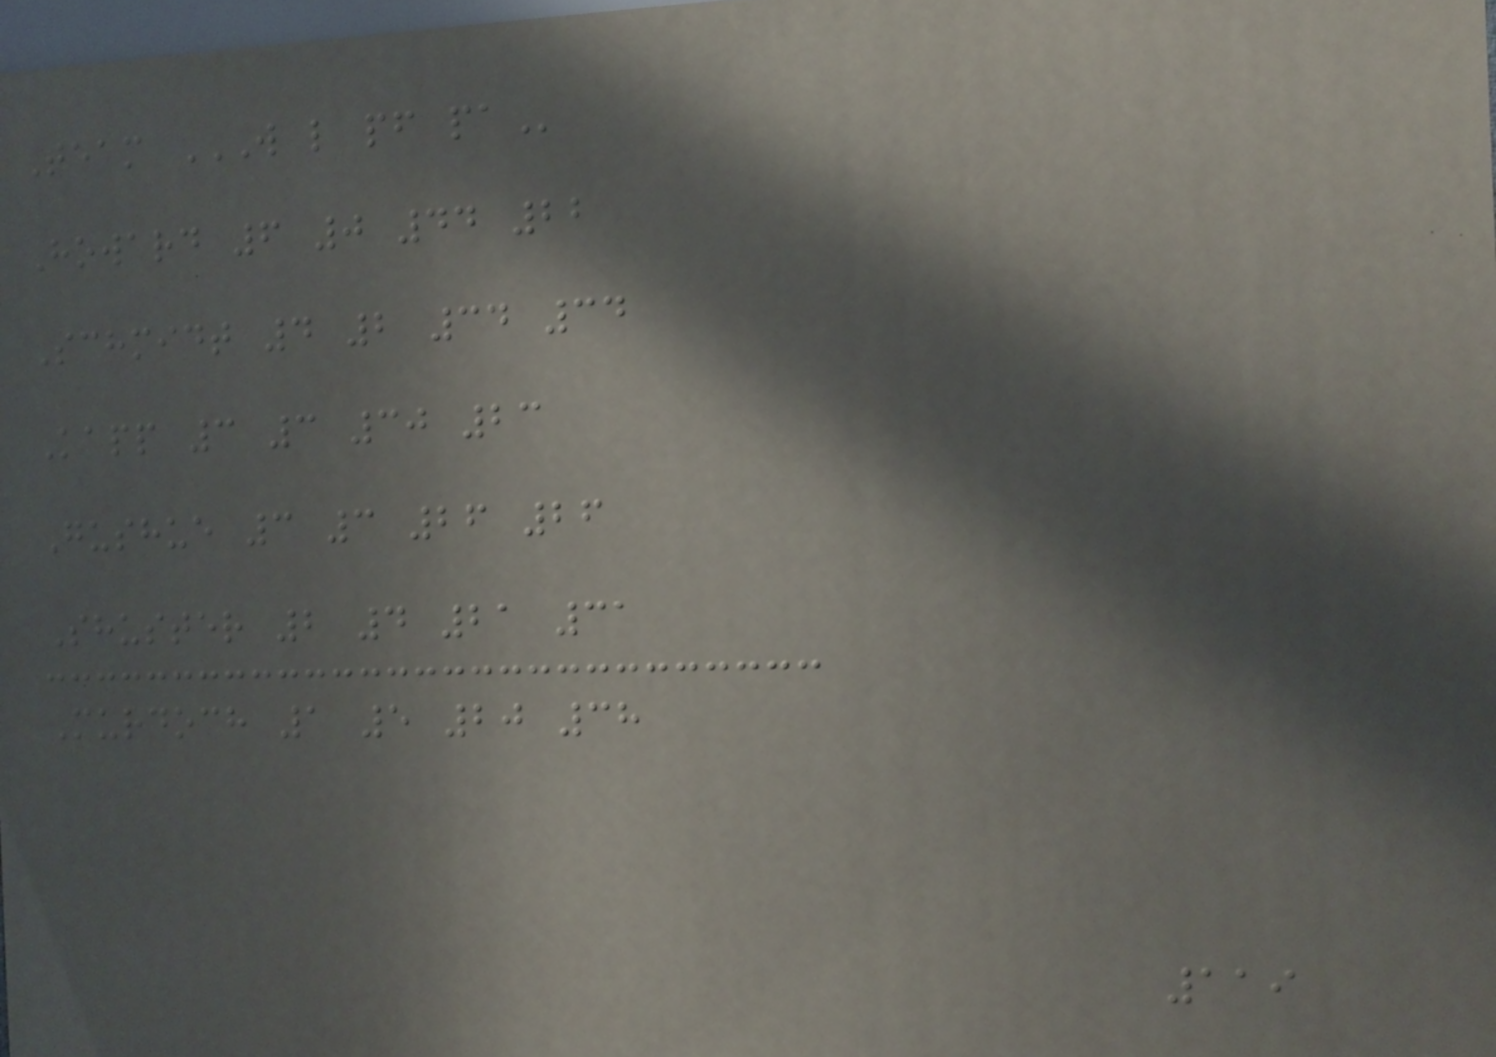Team W L PF PA
Howard 6 0 44 22
Schmidt 4 2 34 34
Kapp 3 3 30 23
Gushue 3 3 26 26
Shuster 2 4 21 31
Murdoch 1 5 20 38
119
